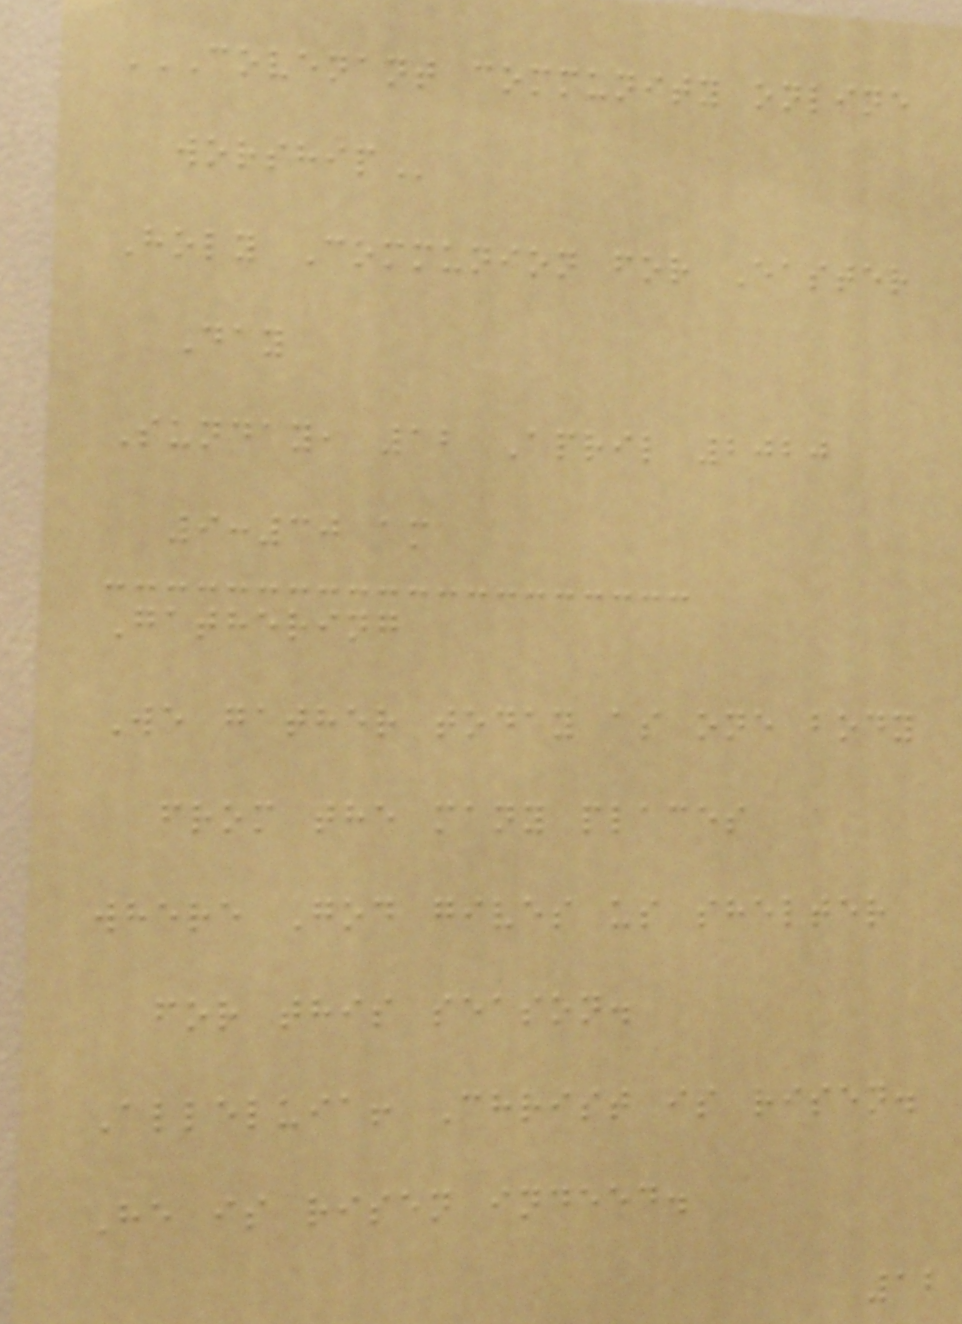COVENANT COMMUNITY ONLINE
WORSHIP
Holy Communion for Easter
Day
Sunday, 12 April 2020
9:30 am
Gathering
We gather today as one body
from the many places
where God gives us shelter
for this season.
Alleluia! Christ is risen.
He is risen indeed.
12
